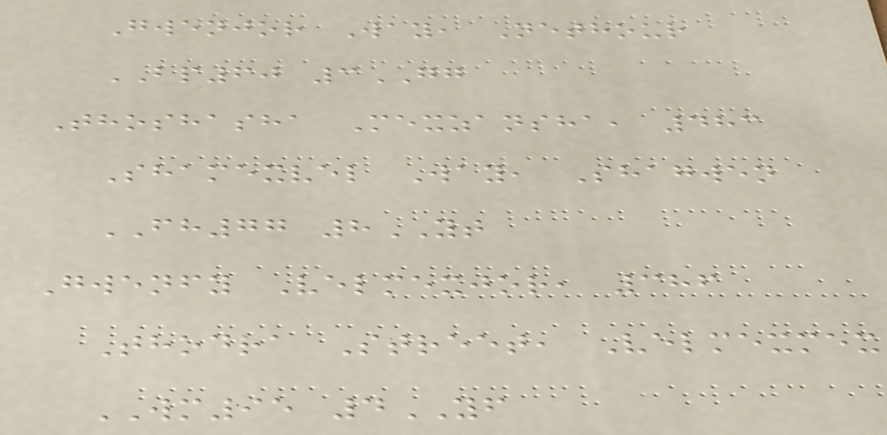Gwenjor Way, Nethour
BP60 3GG
Thoshasha Mexzansha, 483
Shamexvel Way, Shagwen
FH77 8YT
Gwenfy Velmexjor, 386
Thodra Street, Velmexmex
WM95 4YF
